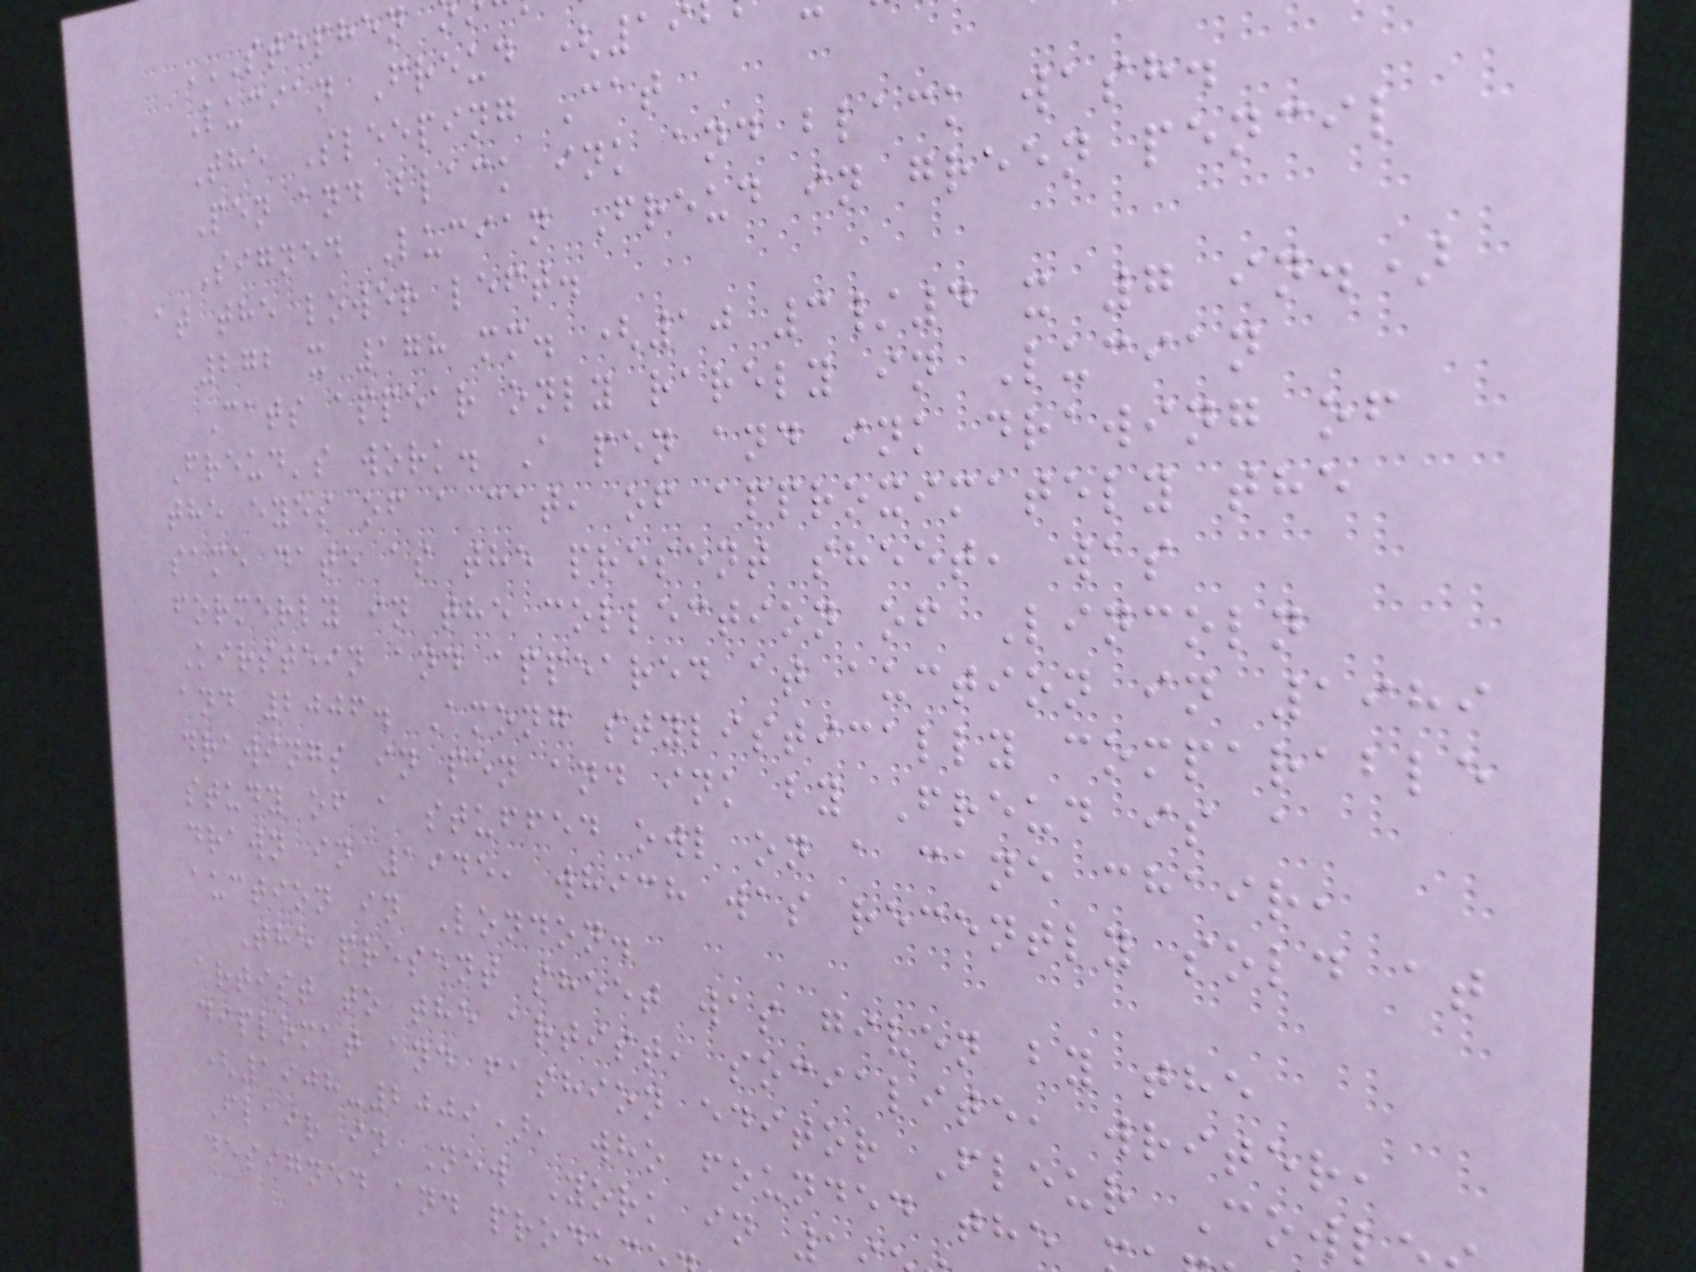Lucian Freud (19
The Sleeping Cat
Pen and black ink and black wash.
Signed Lucian Freud in green pencil
at the lower left.
272 x 178 mm. (10 3/4 x 7 in.)
Cats appear only rarely in Lucian
Freud's work. A pen and ink drawing of
the eyes of a cat, of approximately the
same date as the present sheet, was
formerly in the collection of Lincoln
Kirstein and appeared at auction in 1989
and 2006. Among stylistically comparable
drawings in pen and ink by Freud is a
study of a stuffed owl on a cane chair,
drawn in 1945, which was recently sold at
auction in London.
The present sheet was given by the
artist to the artist, socialite, writer,
diplomat and fashion editor Fleur Cowl
(1908-2009), who founded the
Flair in New York in 1
designed and produc
